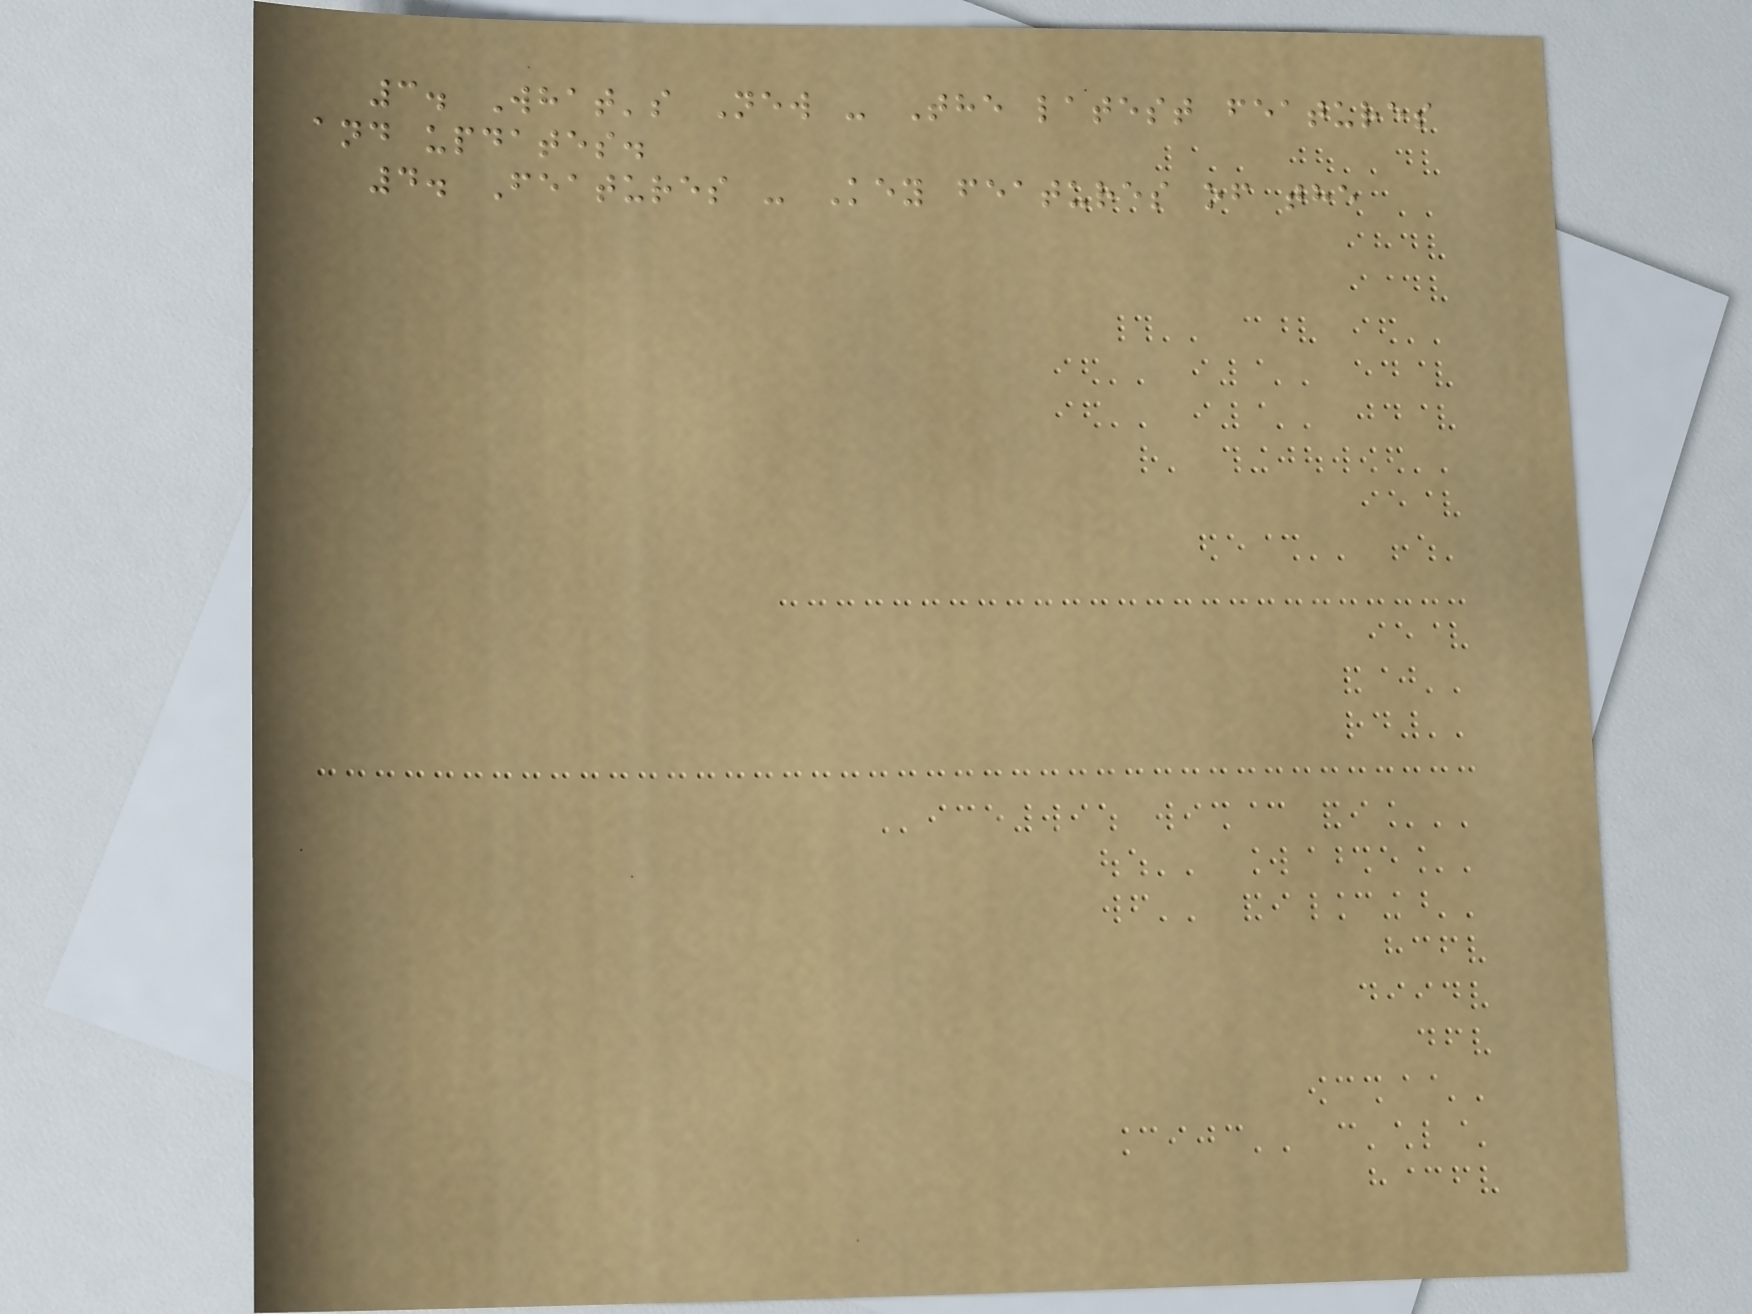3. What's New - The latest features
and updates.
4. Features - Key features of the
